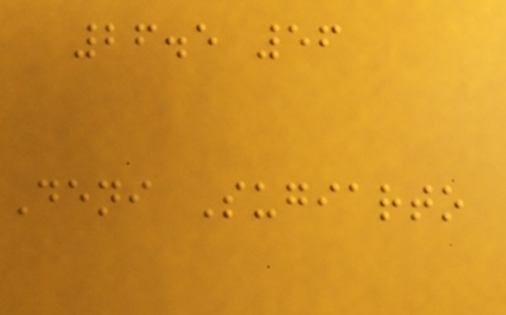26.5 56
Deni Sugiarto
